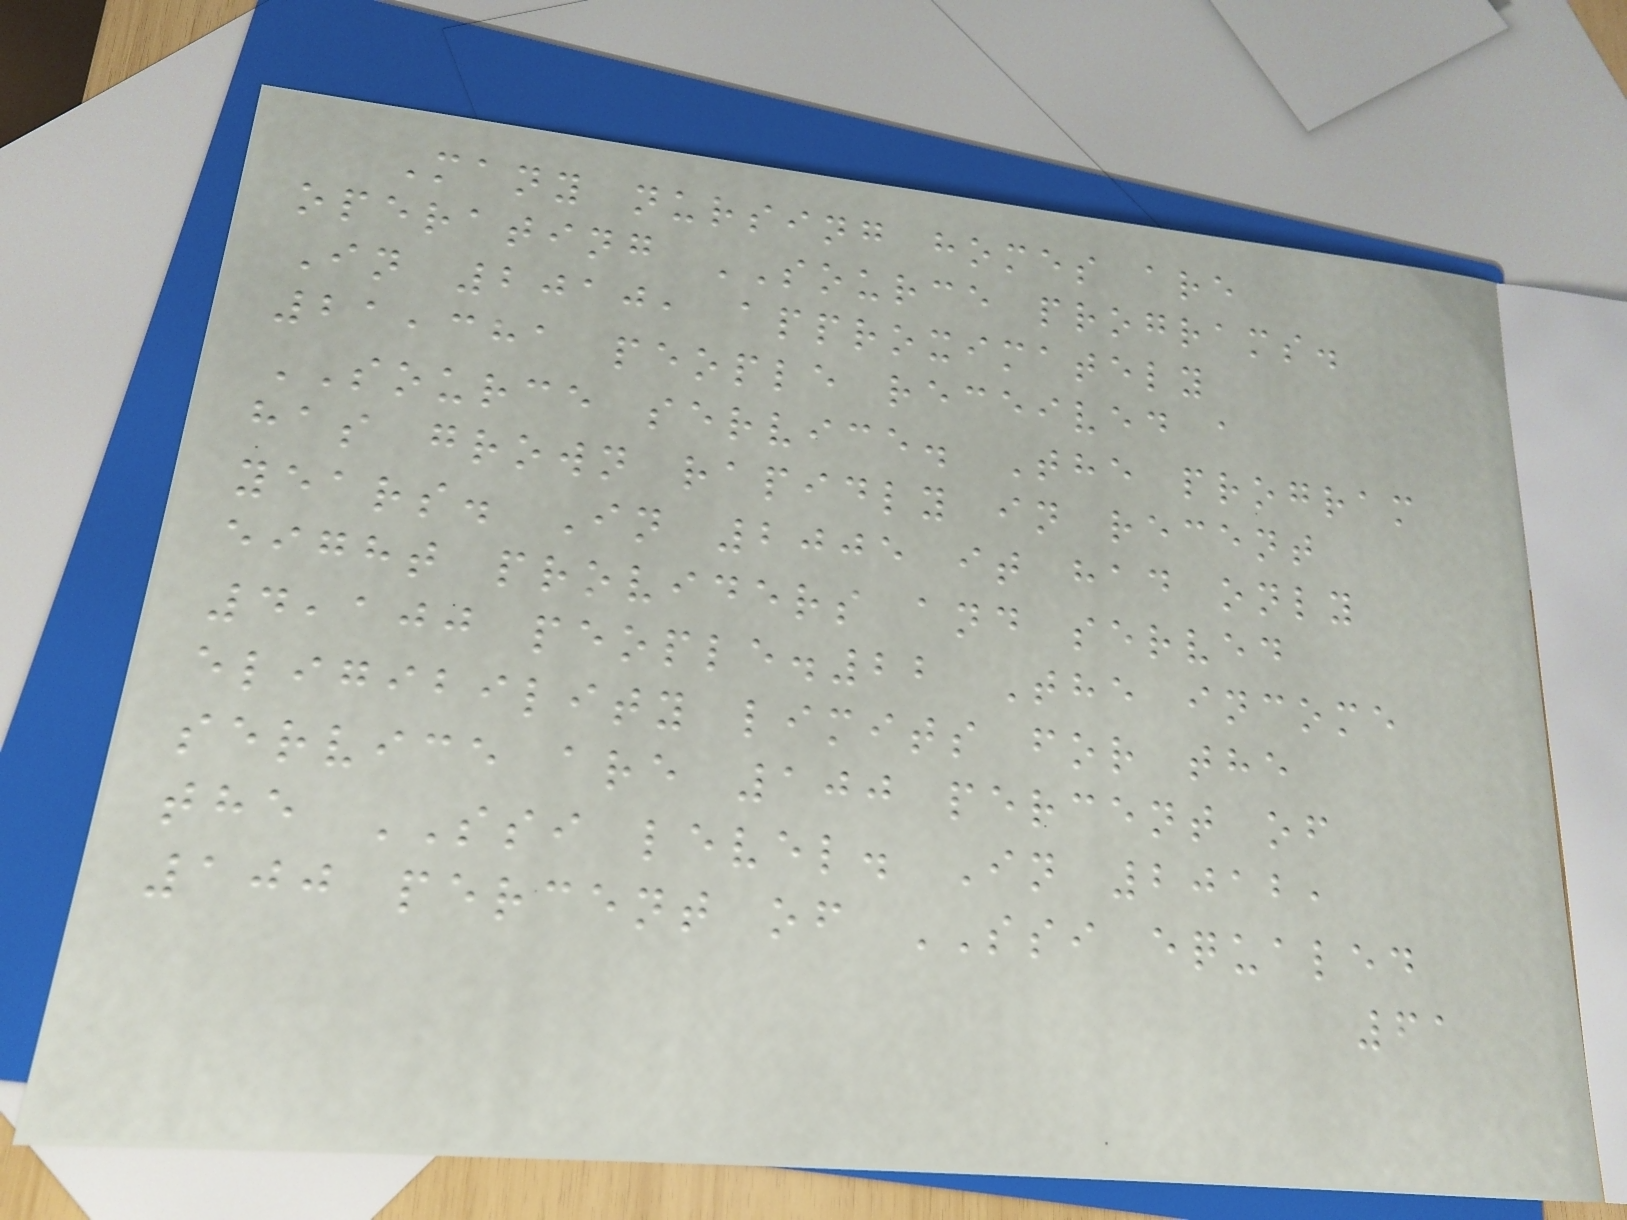Many nursing homes are
operating SOURCE programs.
In 2010, approximately
21,381 people received a
SOURCE service. The program
has grown rapidly in recent
years. In 2005 it had only
eight providers and served
4,100 people.22 The income
eligibility limits for the
service are 100 percent of
the SSI level. In 2012,
100 percent of SSI equaled
61
